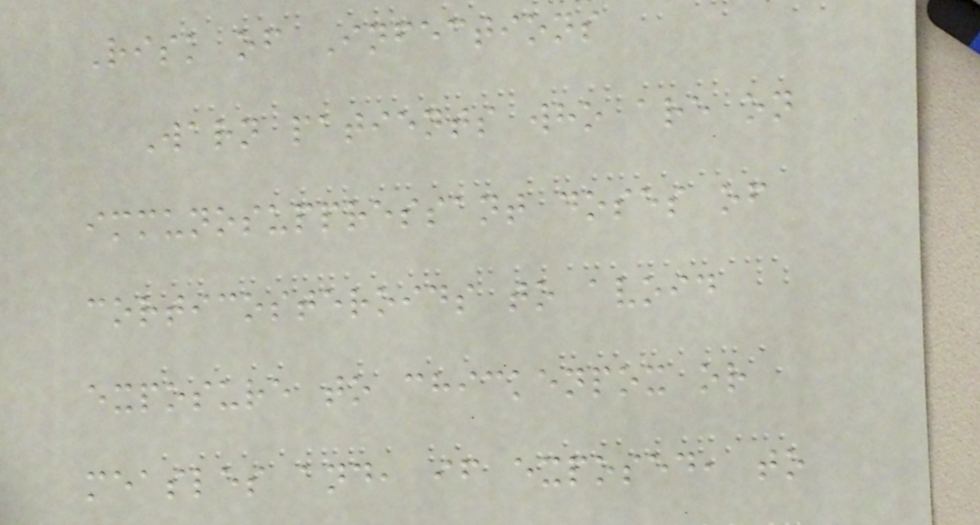Risk of Infections
Warn patients who are on
immunosuppressant doses of
corticosteroids to avoid
exposure to chickenpox or
measles and, if exposed, to
